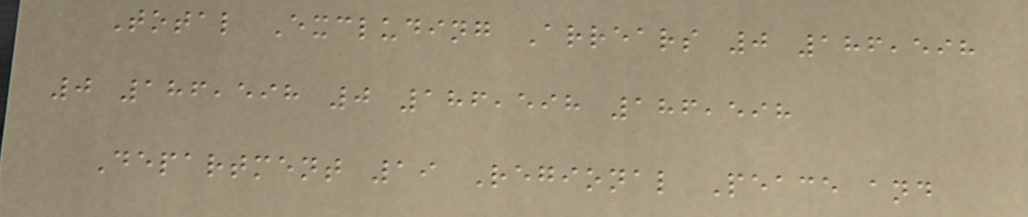Total Excluding Arrears 0 186,598
0 186,598 0 186,598 186,598
Department 19 Regional Peace and
